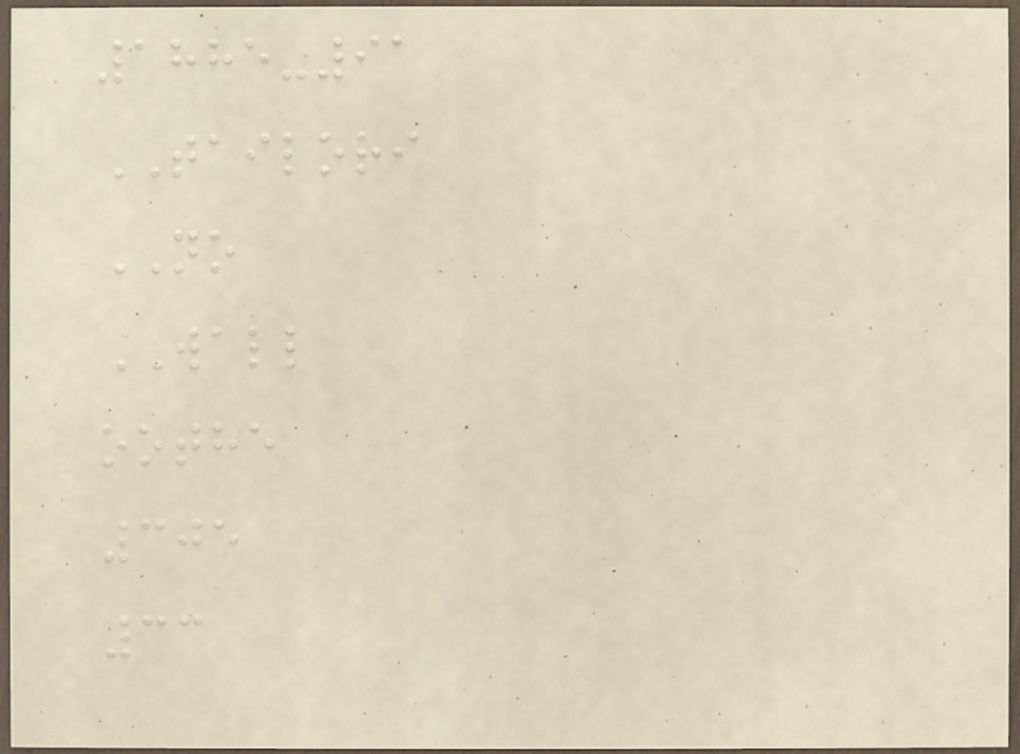1885-91
TAILORI
NO
WALL
oothe
305
33
